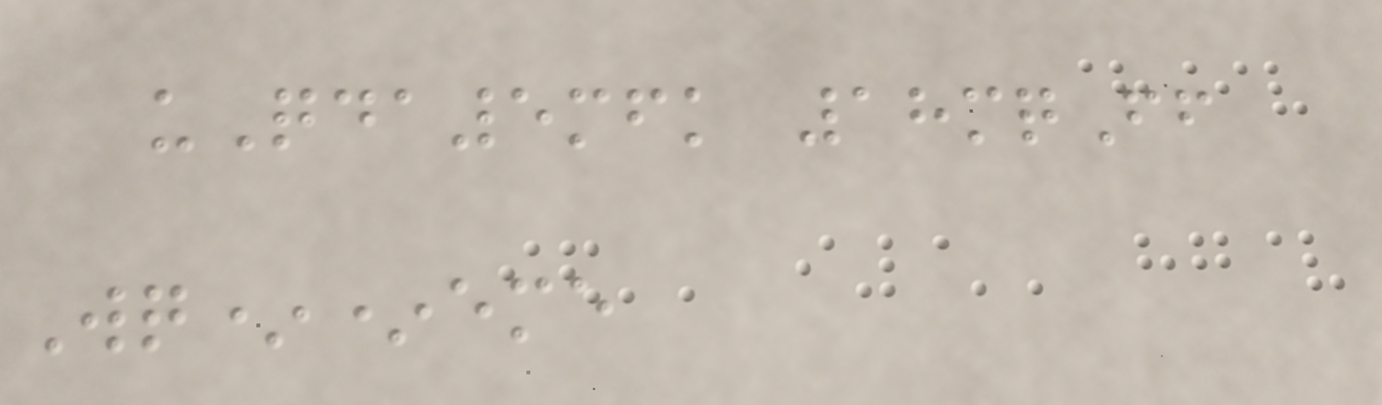uQda5mfk 18mqFf
Wq**eme
